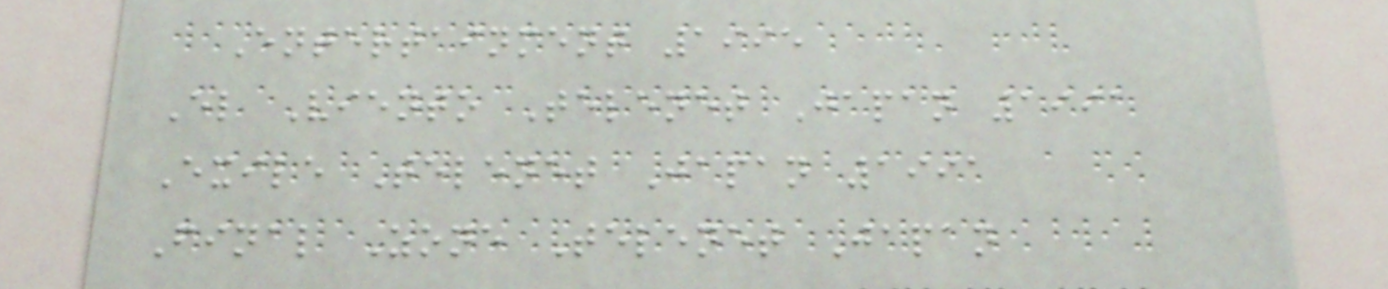Entertainment 1995
El Viento Telenet Japan 1991
Exile Telenet Japan 1991
Final Zone Telenet Japan
